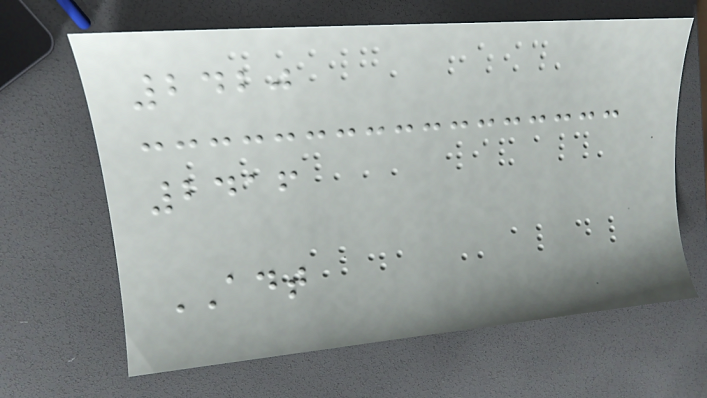2420
2416
ADT
